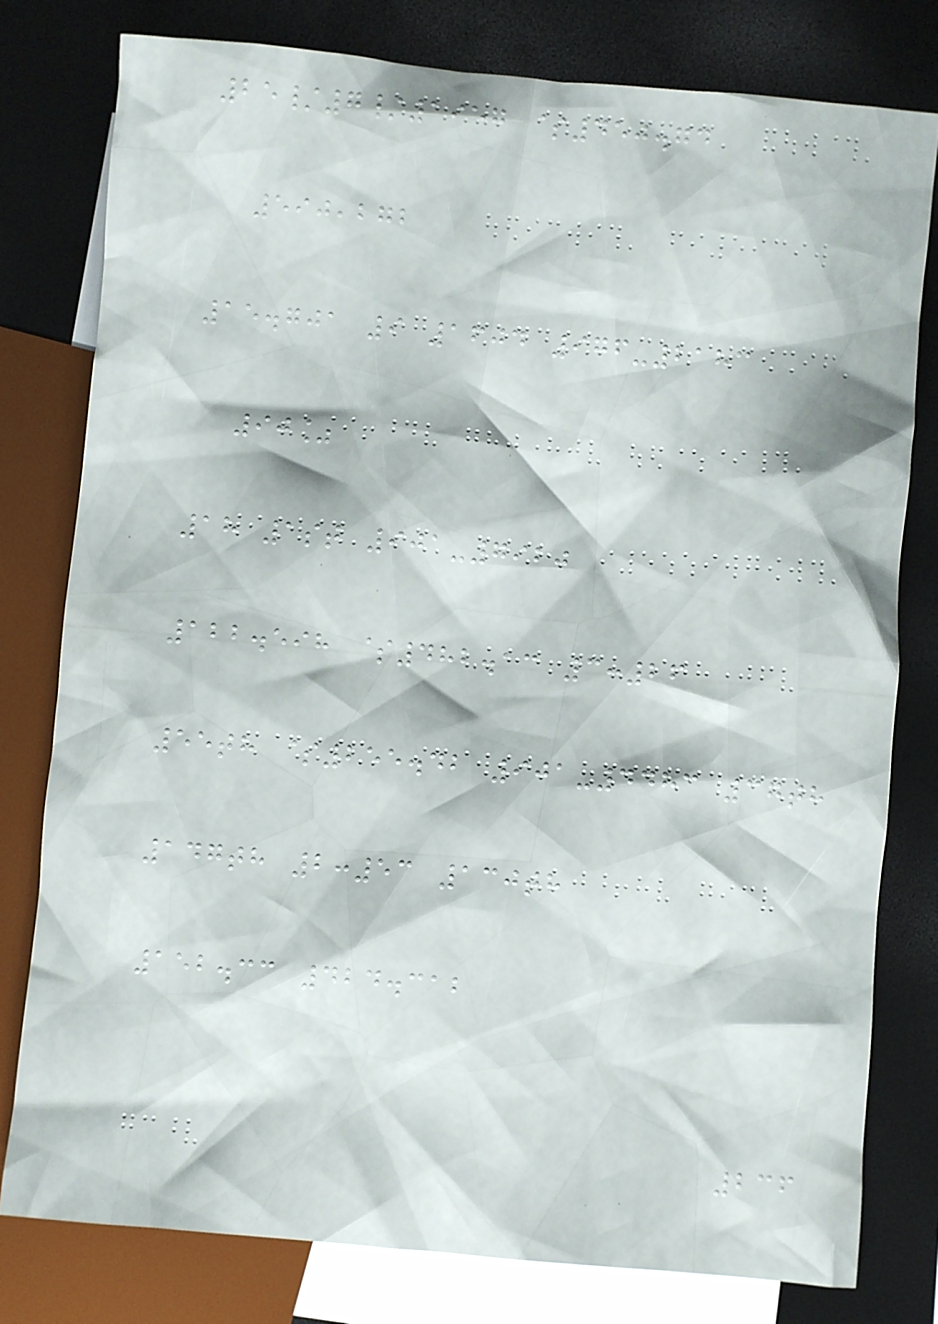25/7/1957 $450.74
590,272
15.701 9 1604 976-2183
90%
18 1st 901-7920
122.598 $482.13 3:26
55th $255.42 901-4483 37th
147th 2:53 130th
152.33 424.312
236
